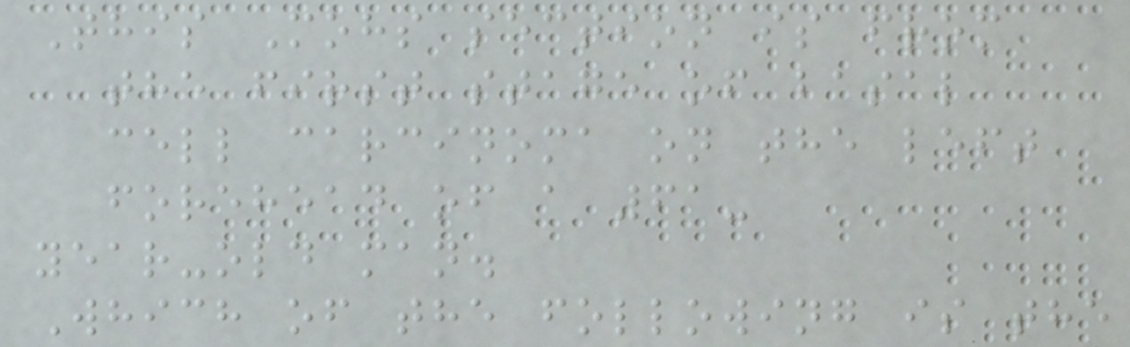This Mohs section is from
the first stage of basal
cell carcinoma on the left
forehead of a 61-
year-old man.
Which of the following is the
